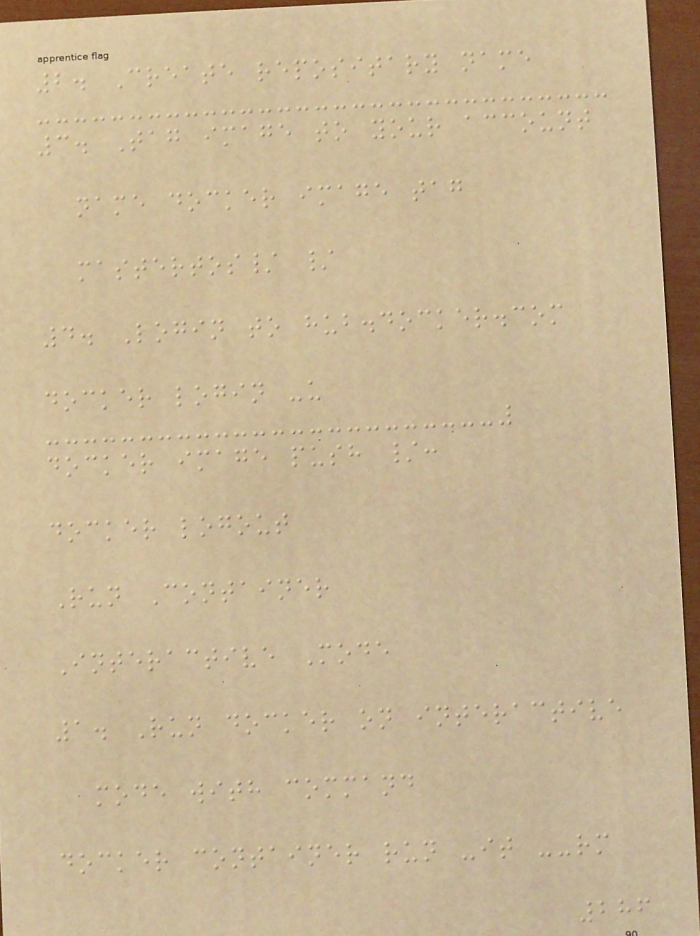2. Create repositary name
3. Tag image to your account
name docker image tag
mastertos/ /
4. Login to hub.docker.com
docker login -u
docker image push /:
docker logout
Run Container
Interactive Mode
1. Run docker on interactive
mode with command
docker container run -it --rm
286
